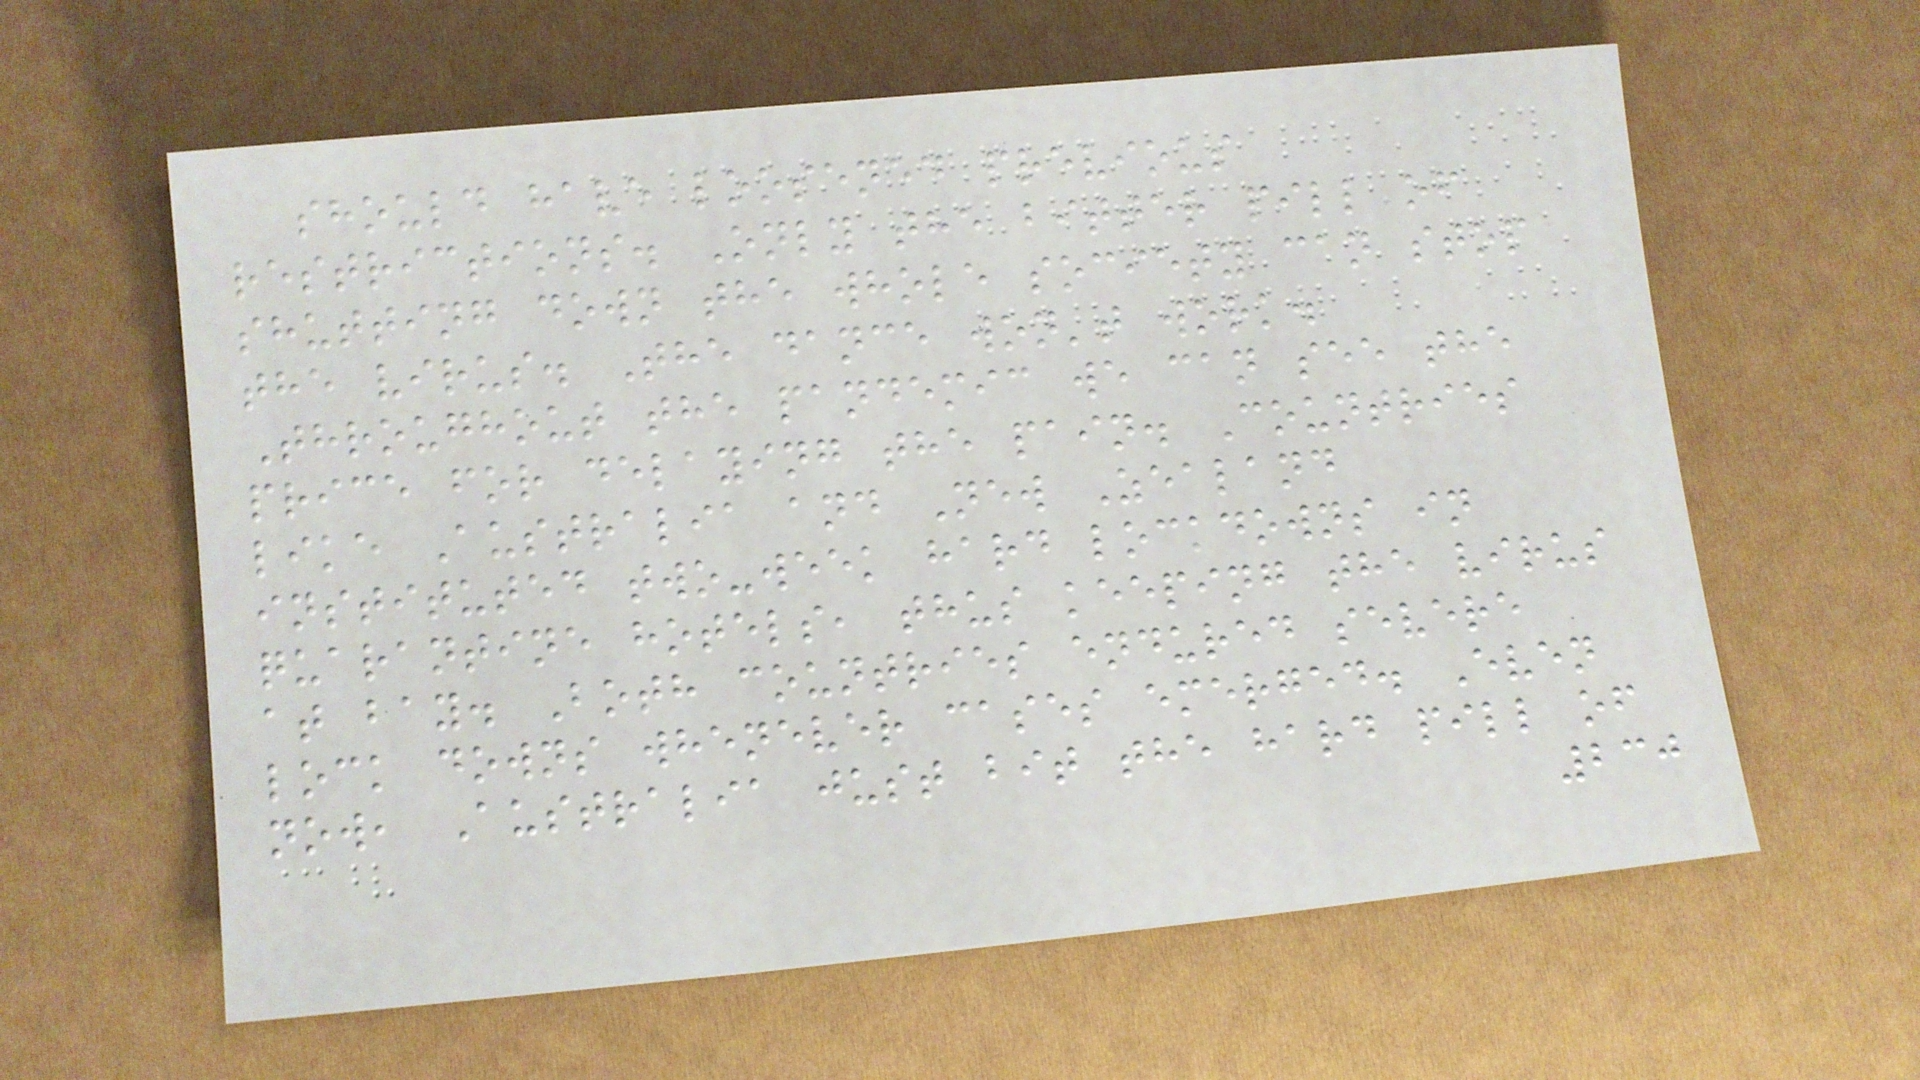should have loosened previous
restrictions. Only the bitter pill of
shutting down the whole society can stop
the virus. The dance won't work.
Throughout the pandemic we can see the
price for delaying the pain. Countries
like Australia and New Zealand
instituted two-week hard lockdowns in
quarantine hotels, thus keeping the virus
at bay. Both countries endured severe
lock downs whenever cases emerged. Even
now, Australia just bit the hard pill of
230
